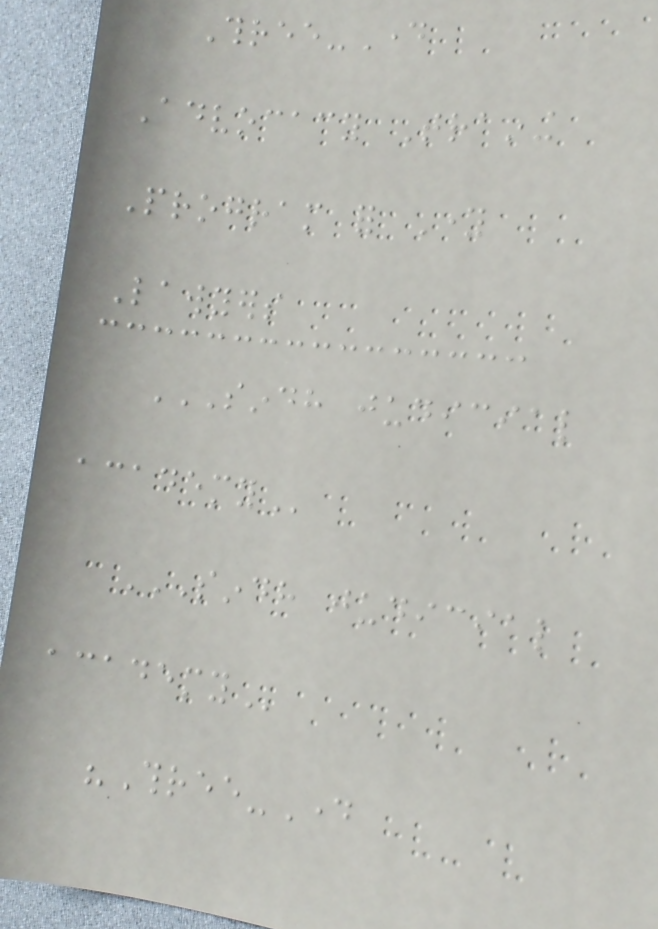Three-Day
Advocacy Training
Program for Young
Lawyers
SINDH JUDICIAL
ACADEMY
SINDH JUDICIAL
ACADEMY
"Three-Day
